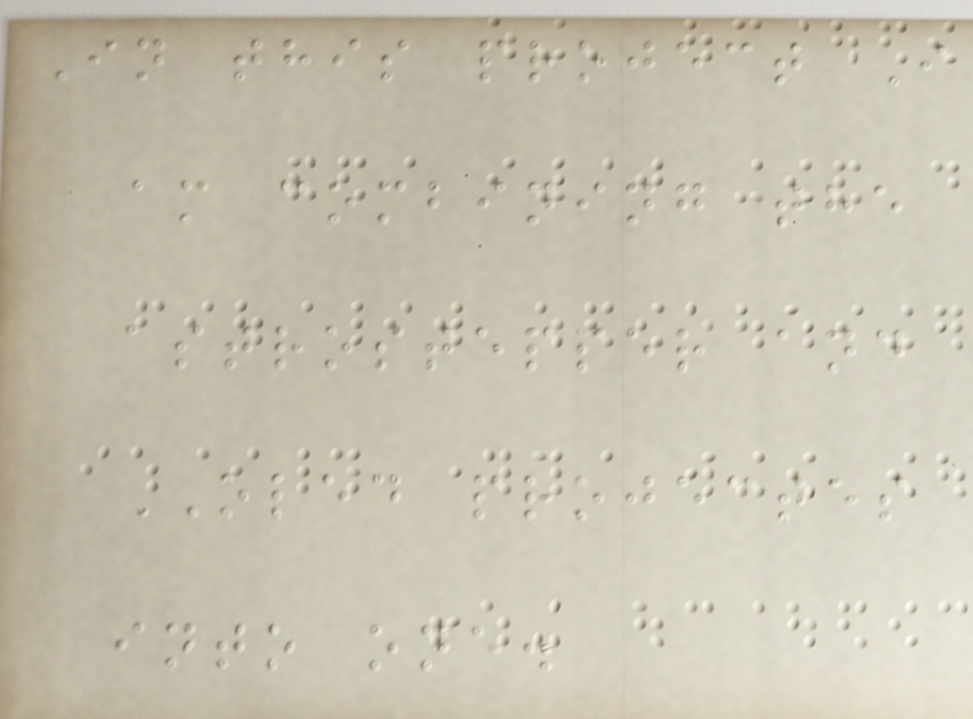In this project I
am combining the
astrostepper and
OLED projectes
into one.
